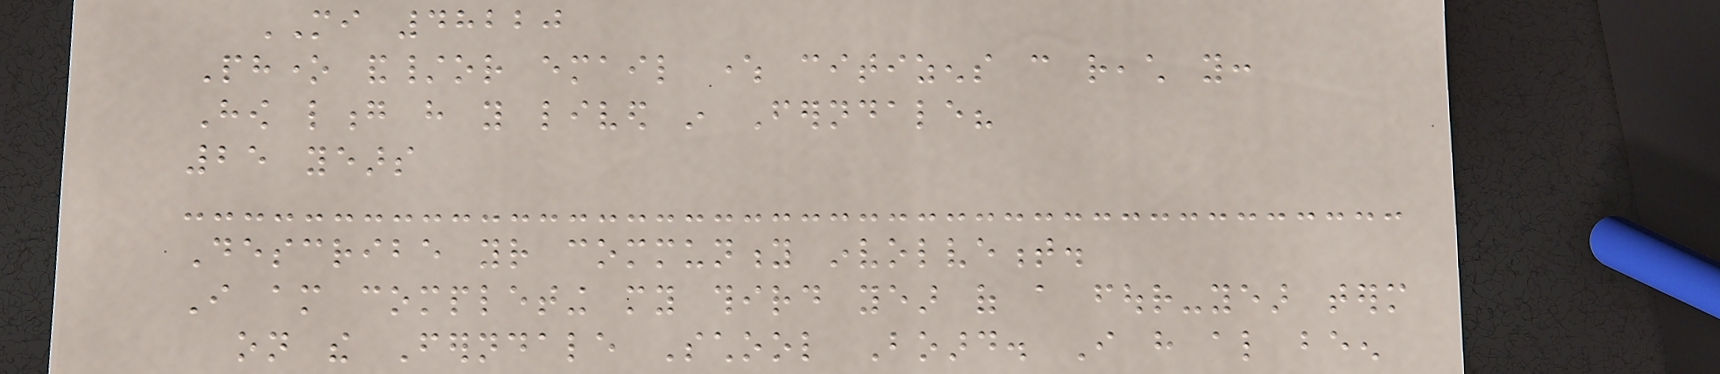MI 48220
Phone and/or email where citizens can reach you:
How long have you lived in Ferndale?
25 years
Describe your community involvement.
I am completing my third year of a four-year term
on the Ferndale School Board. I have also been
